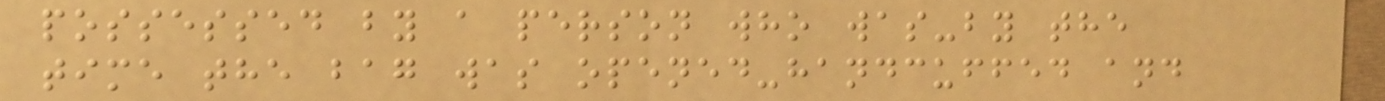possessed by a person who was-by the
time the bag was opened-handcuffed and
